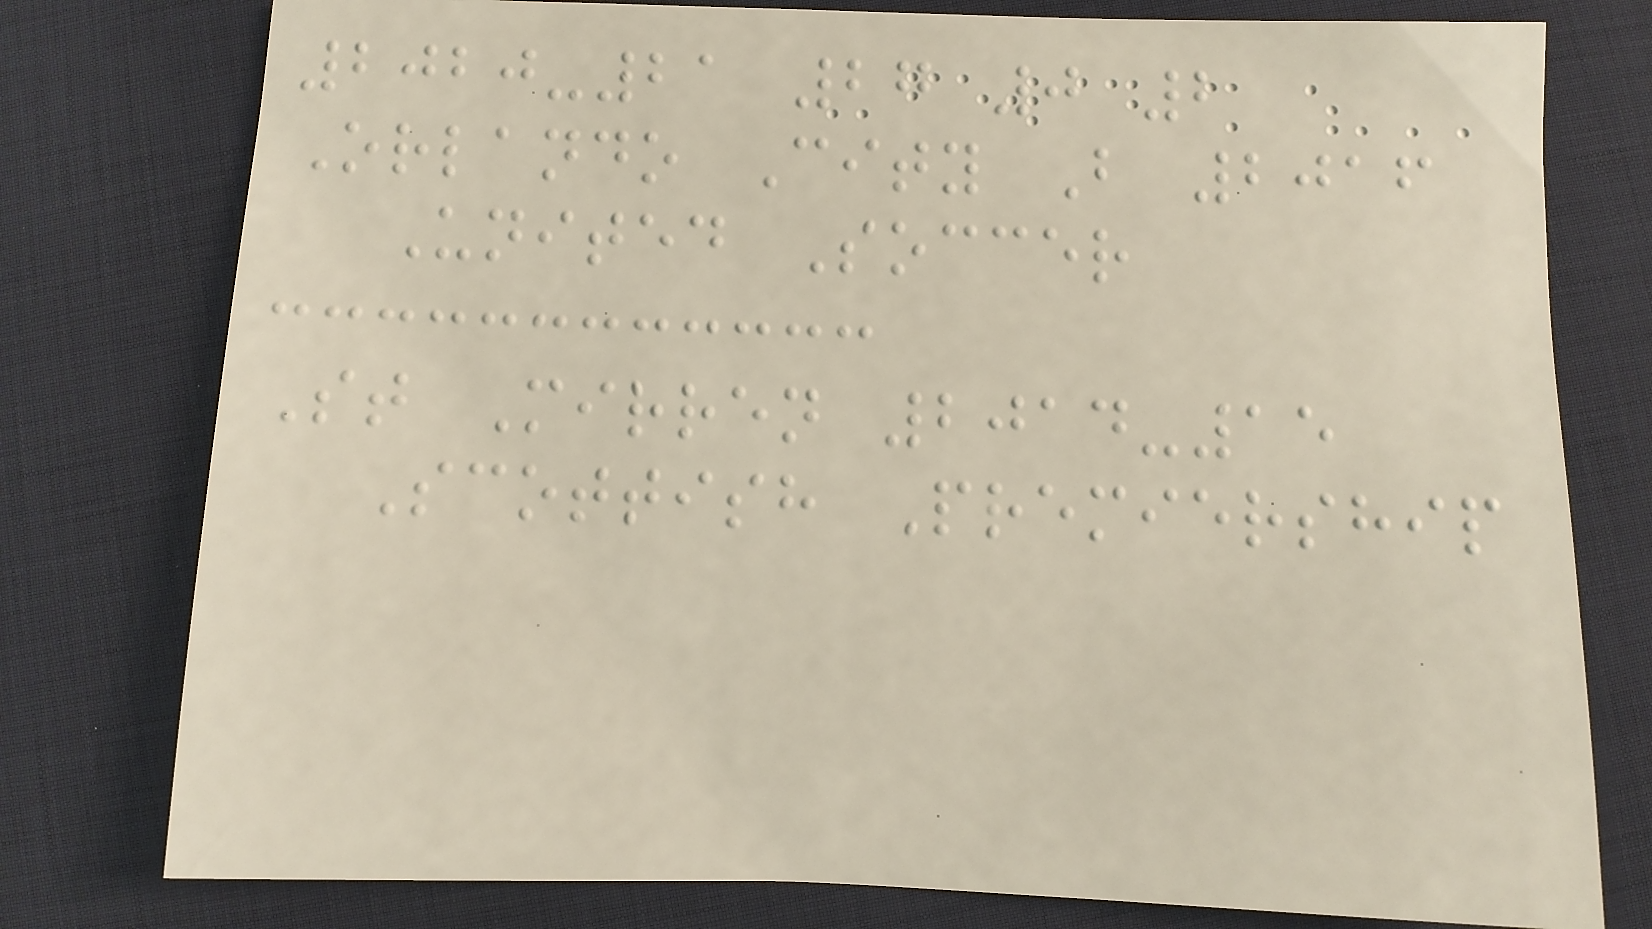2020-21 27 0 2
Orlando City B 2016
United Soccer
St Mirren 2014-15
Scottish Premiership
